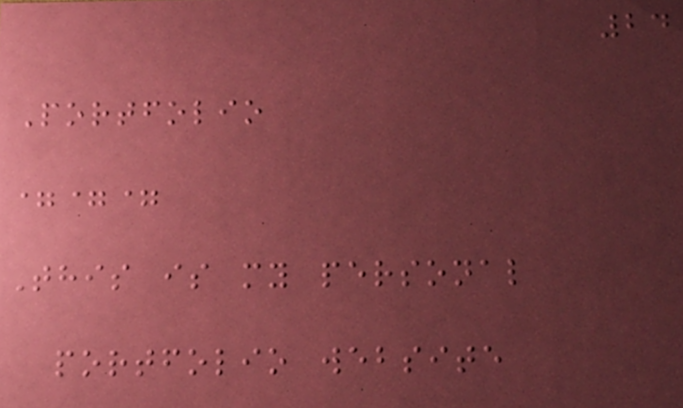24
Portfolio
===
This is my personal
portfolio website
